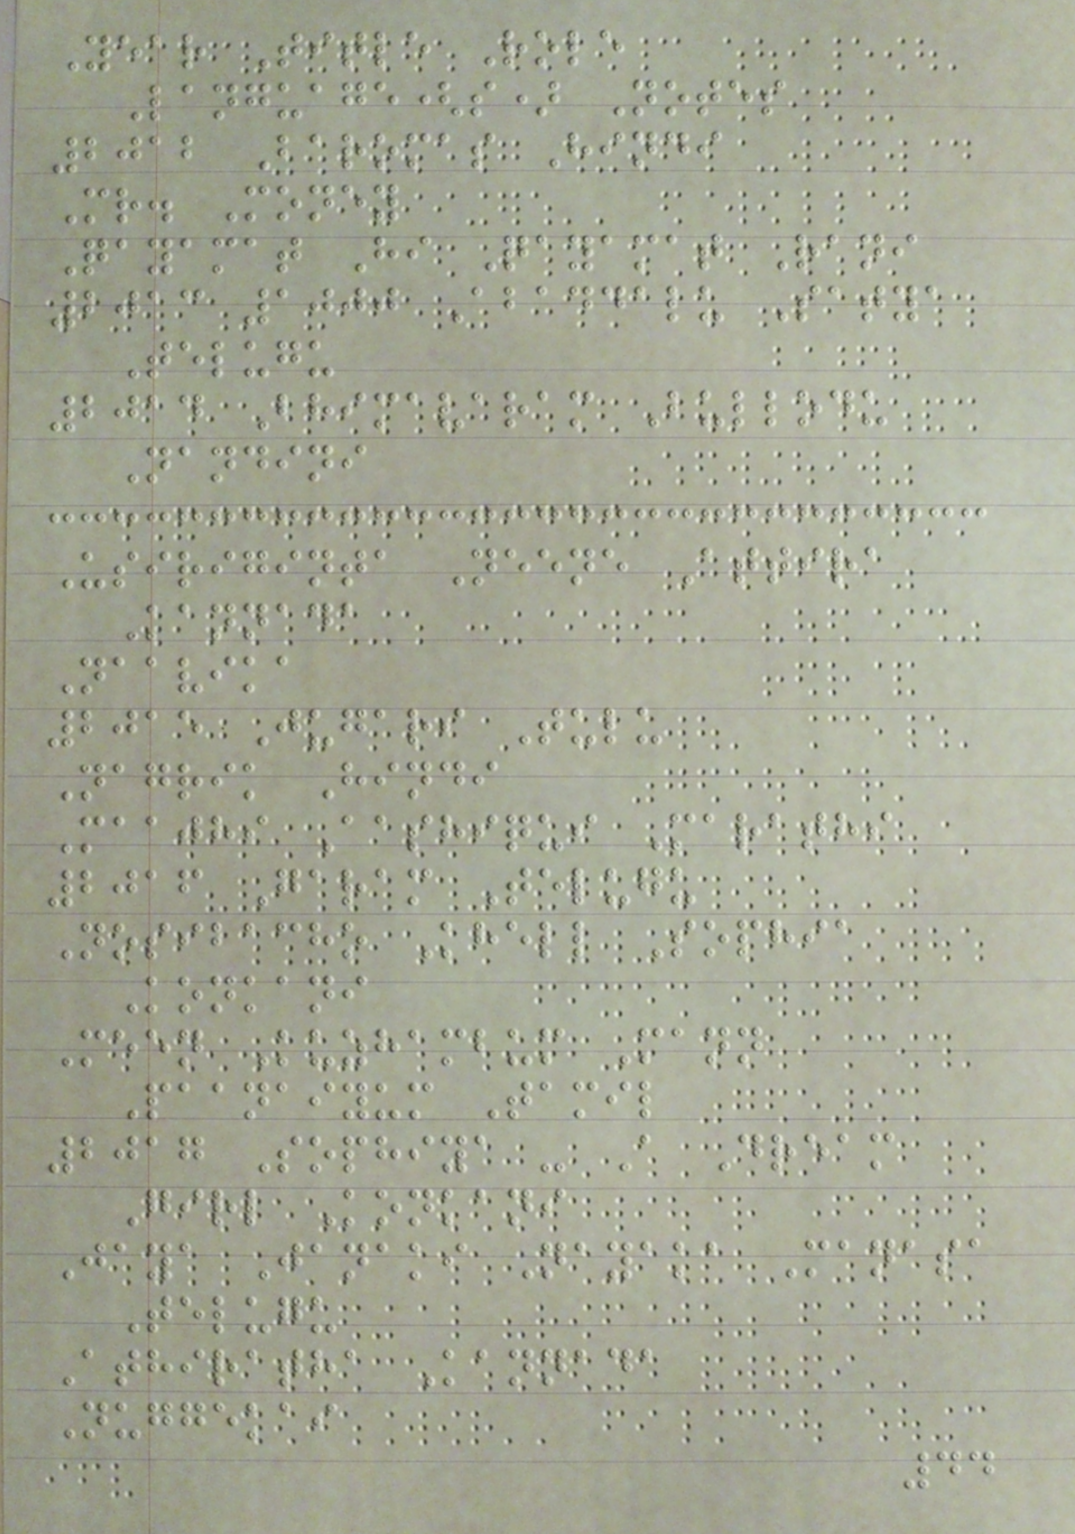Year Title Role
Language(s) Notes
2012 Baromas Hindi
Mr. Money
Qayamat Hi Qayamat Rani
2013 1000 Abaddalu Satya
Telugu
2014 Bhimavaram Bullodu
Nandini
Usiriginta Neene Attira
Kannada
Naavika
2015 Jugari Tulu
Nagrik Hindi
Maajhi Aashiqui Marathi
2016 Garam Telugu
Nosibacho Khell Sophia
Konkani
Meen Kuzhambum Mann
Paanaiyum Tamil
2017 Sophiya - A Dream
Girl Konkani
Jaya Janaki Nayaka Manasa
Telugu
Athiratha Kannada
Nuggekai
44
